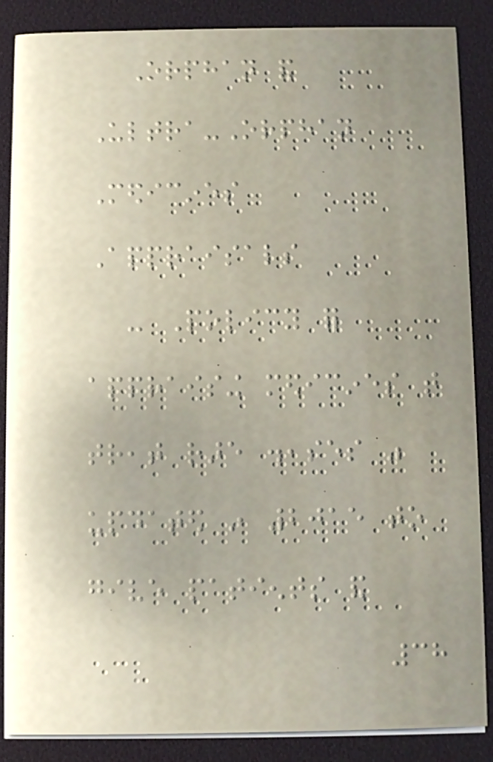Orphan and
Ultra-Orphan
Medicines
Appraisals
- Policy for
appraising medicines that
treat rare diseases was
updated in 2015 to
give patients and
38
